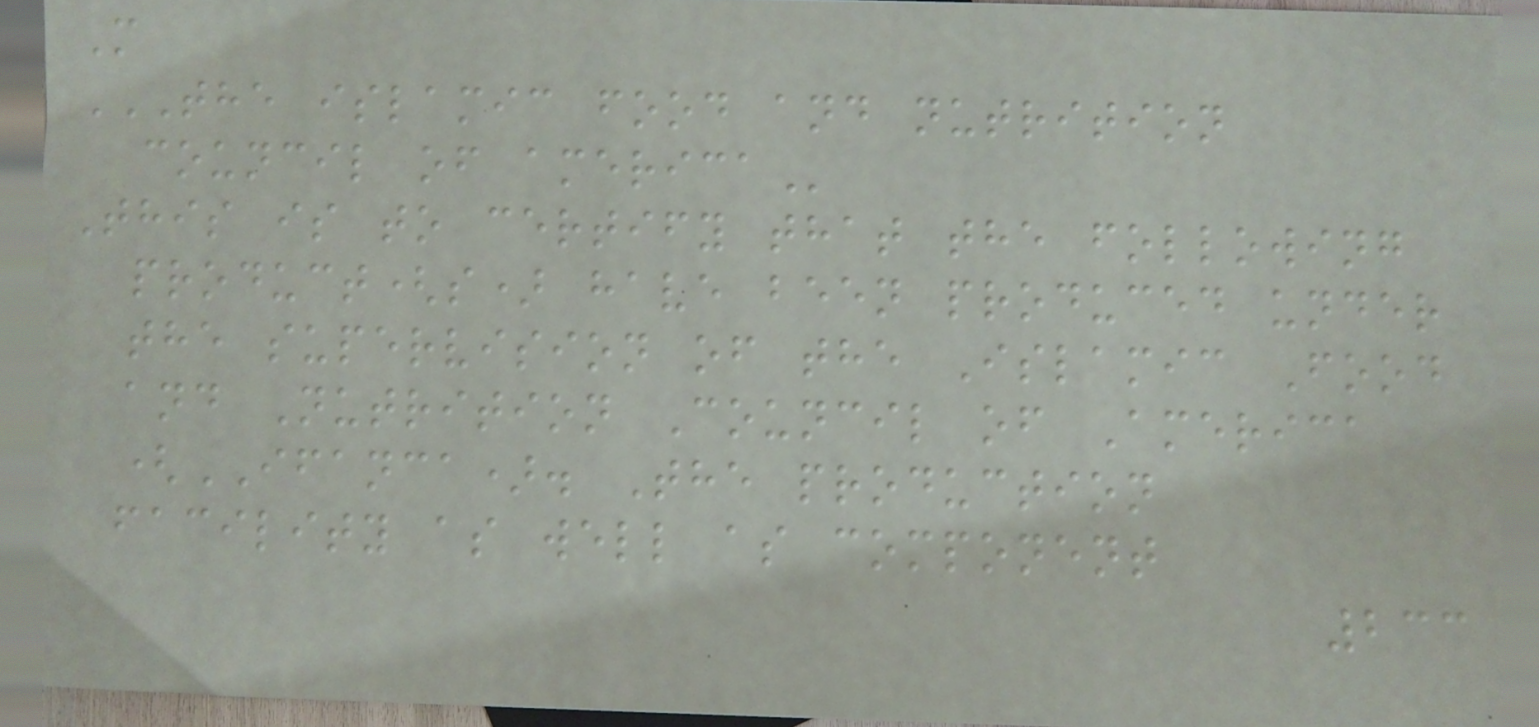M
THE ISLAMIC FOOD AND NUTRITION
COUNCIL OF AMERICA
This is to certify that the following
product(s) have been produced under
the supervision of the Islamic Food
and Nutrition Council of America
(IFANCA). The production
facility as well as component
233
